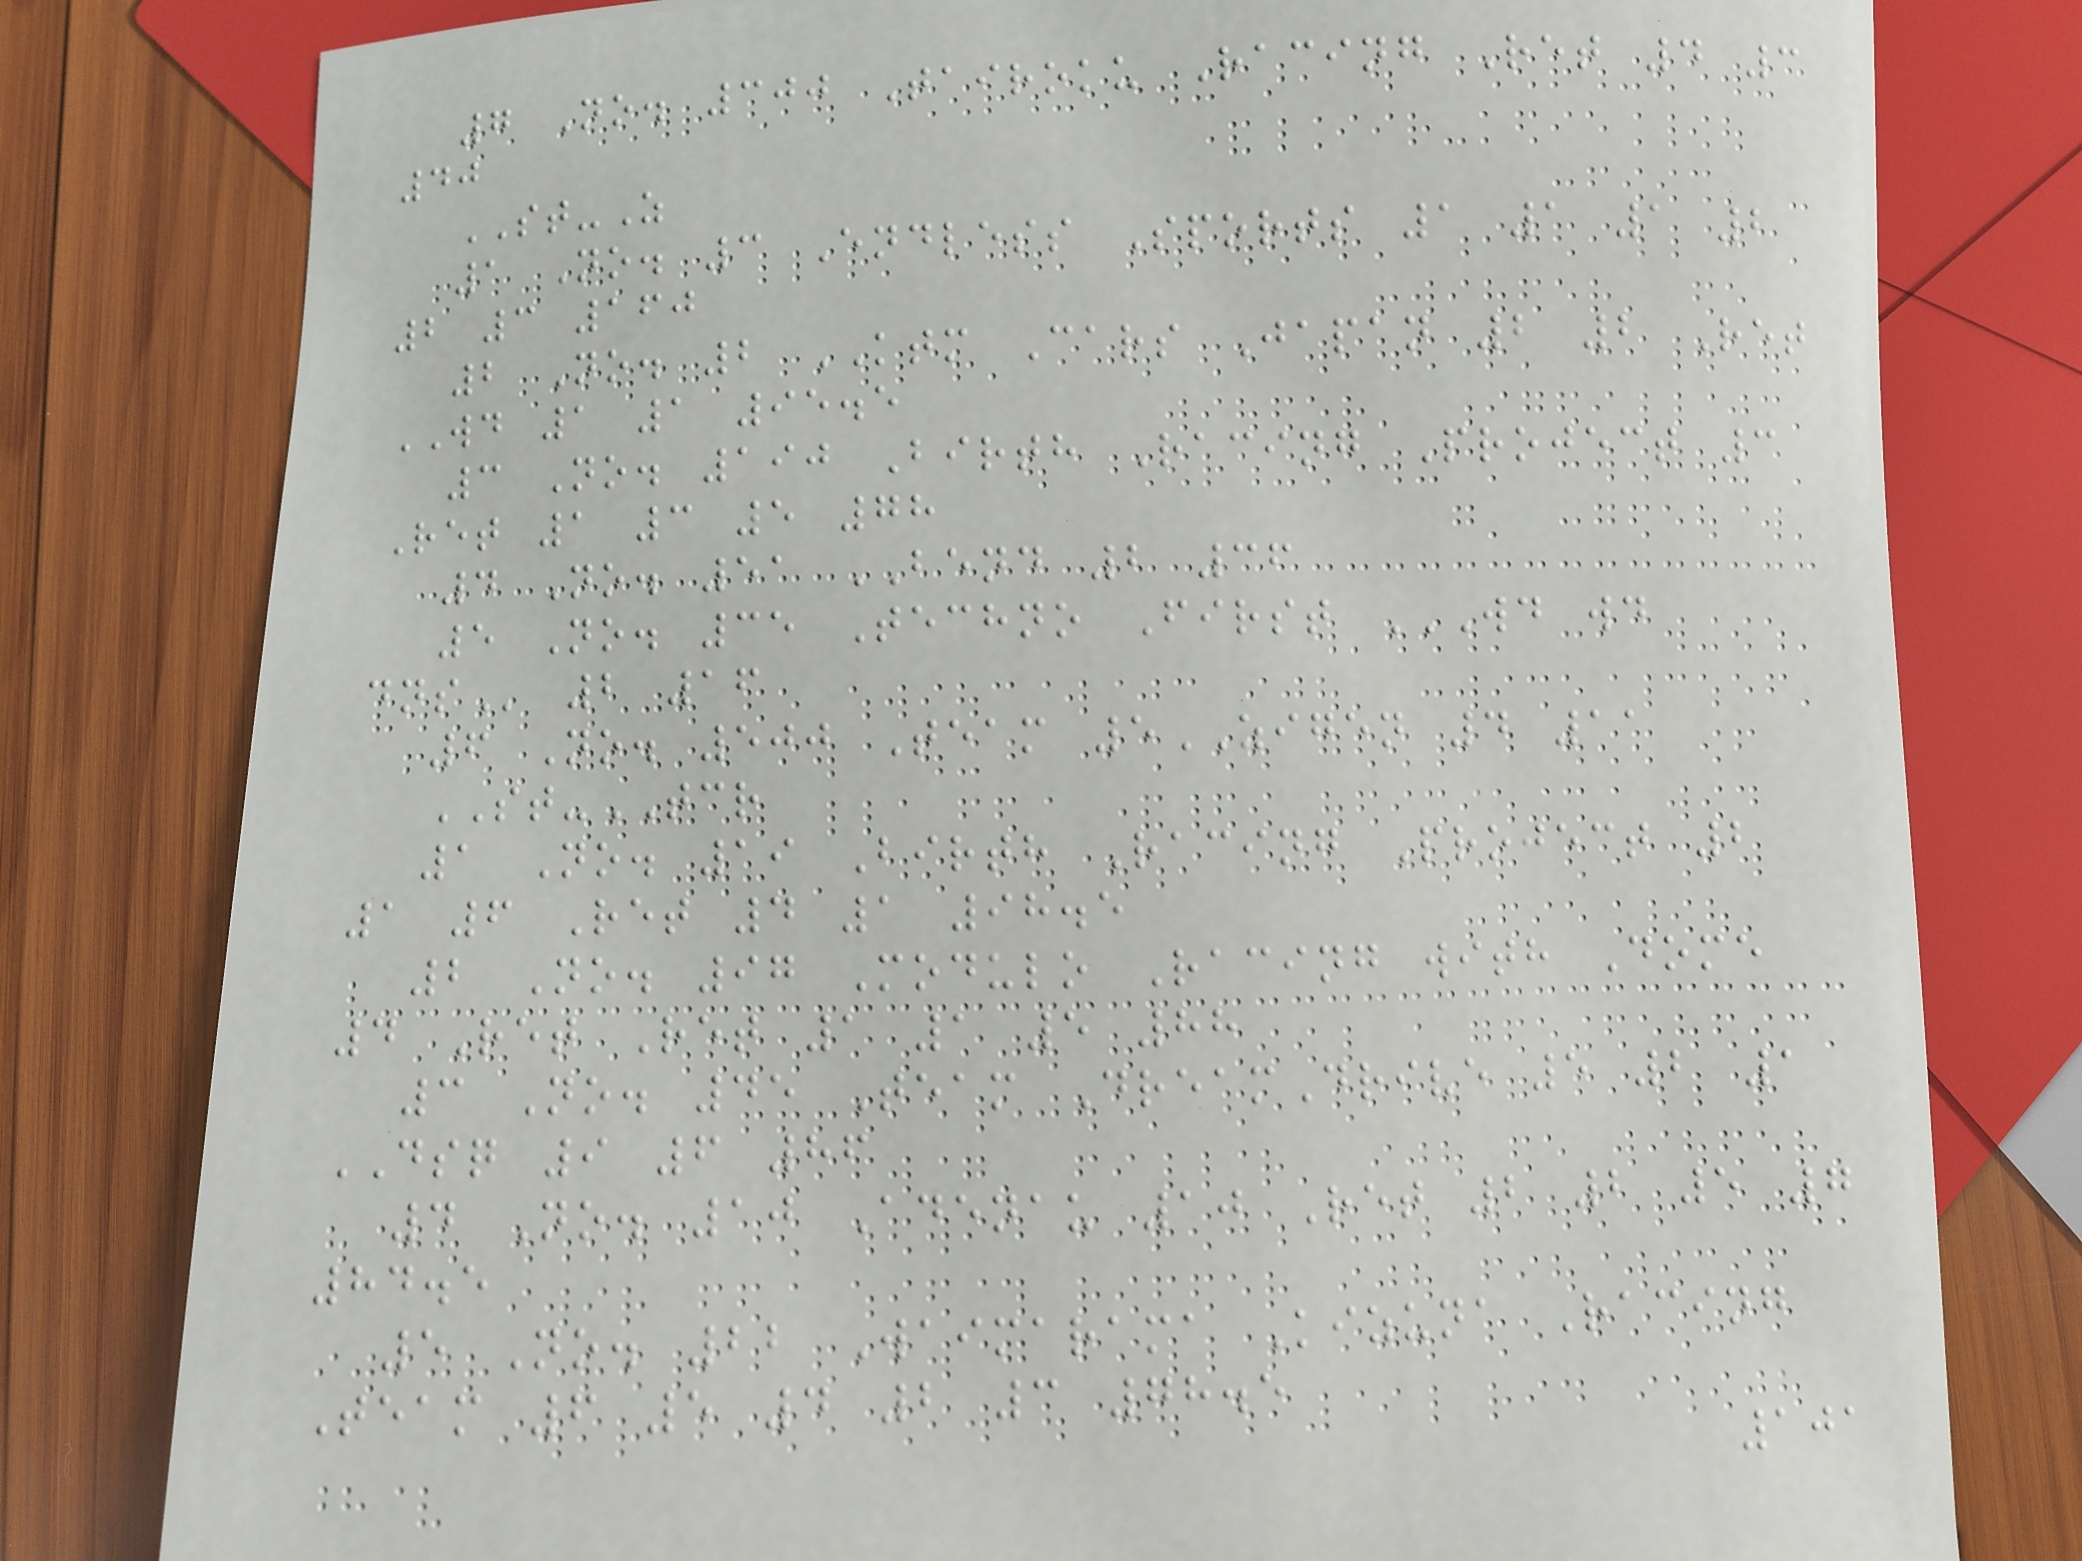7 No. 300 Tairoku Racing Ret 4 3
40
ST-Z
1 No. 3 Endless Sports 1 1 1 2
2 3 160
2 No. 2 KTM Cars Japan 2 2 Ret
WD 1 1 95.5
3 No. 190 Birth Racing Project 3
Ret 1 3 5 78
4 No. 51 BEND 2 36
5 No. 35 Techno First WD WD
DNS 2 16
6 No. 500 Team 5ZIGEN 4 11
ST-TCR
1 No. 19 Birth Racing Project 2
1 6 Ret 4 1 98.5
2 No. 97 Modulo Racing with Dome
4 Ret Ret 1 1 5 88
3 No. 45 Team DreamDrive 5 2 1
DSQ 9 6 86
4 No. 10 Adenau 10 Ret 2 2 5 7
84.5
5 No. 22 Waimarama Kizuna Racing
Team 6 5 4 2 3 78.5
101
